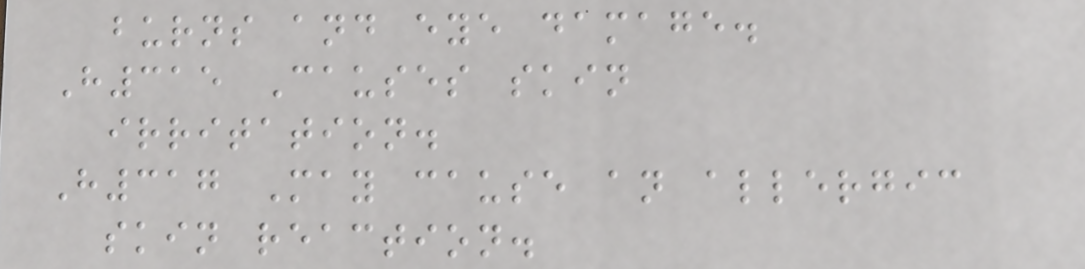burns and eye damage.
H315 Causes skin
irritation.
H317 May cause an allergic
skin reaction.
